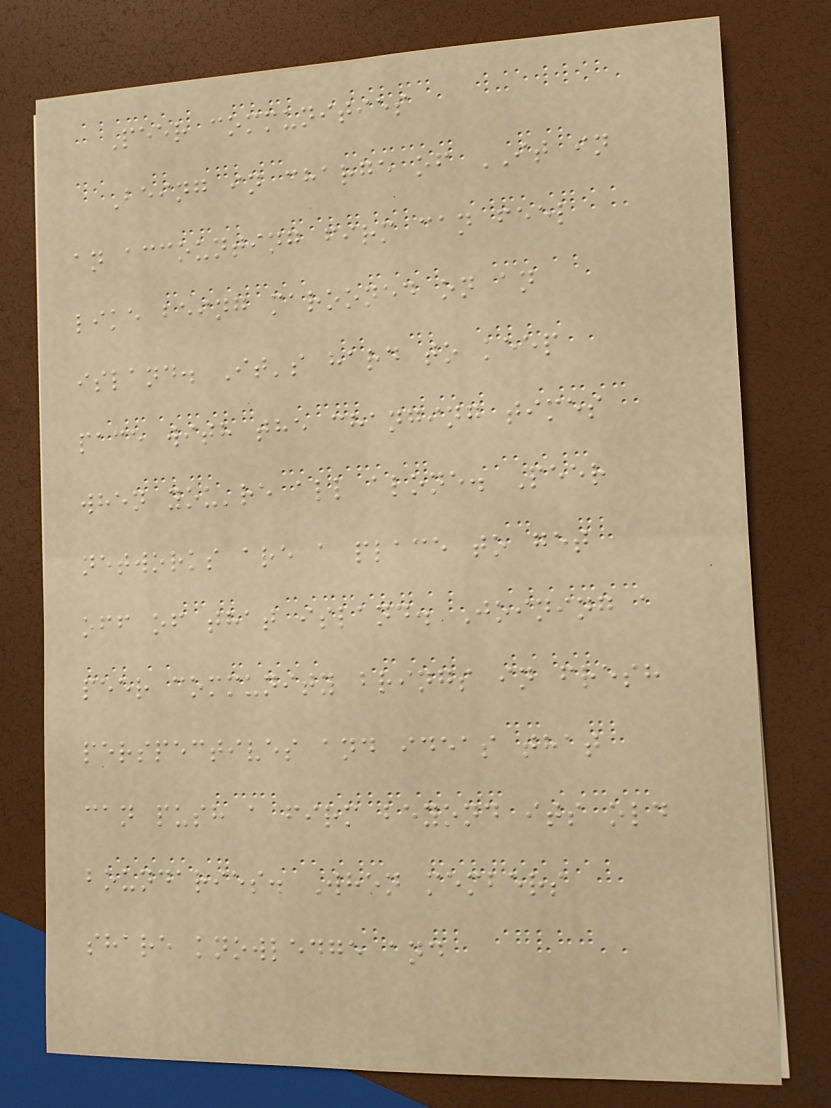Peer communities
Being in charge of IT in
an accounting firm can feel
like being marooned on an
island. It's hard to keep
pace with the changing times
when you're all alone. Peer
networks are a place to get
off of that island. Joining a
peer community brings in fresh
perspectives and ideas that
can push a firm beyond its old
boundaries. When members
share knowledge and
